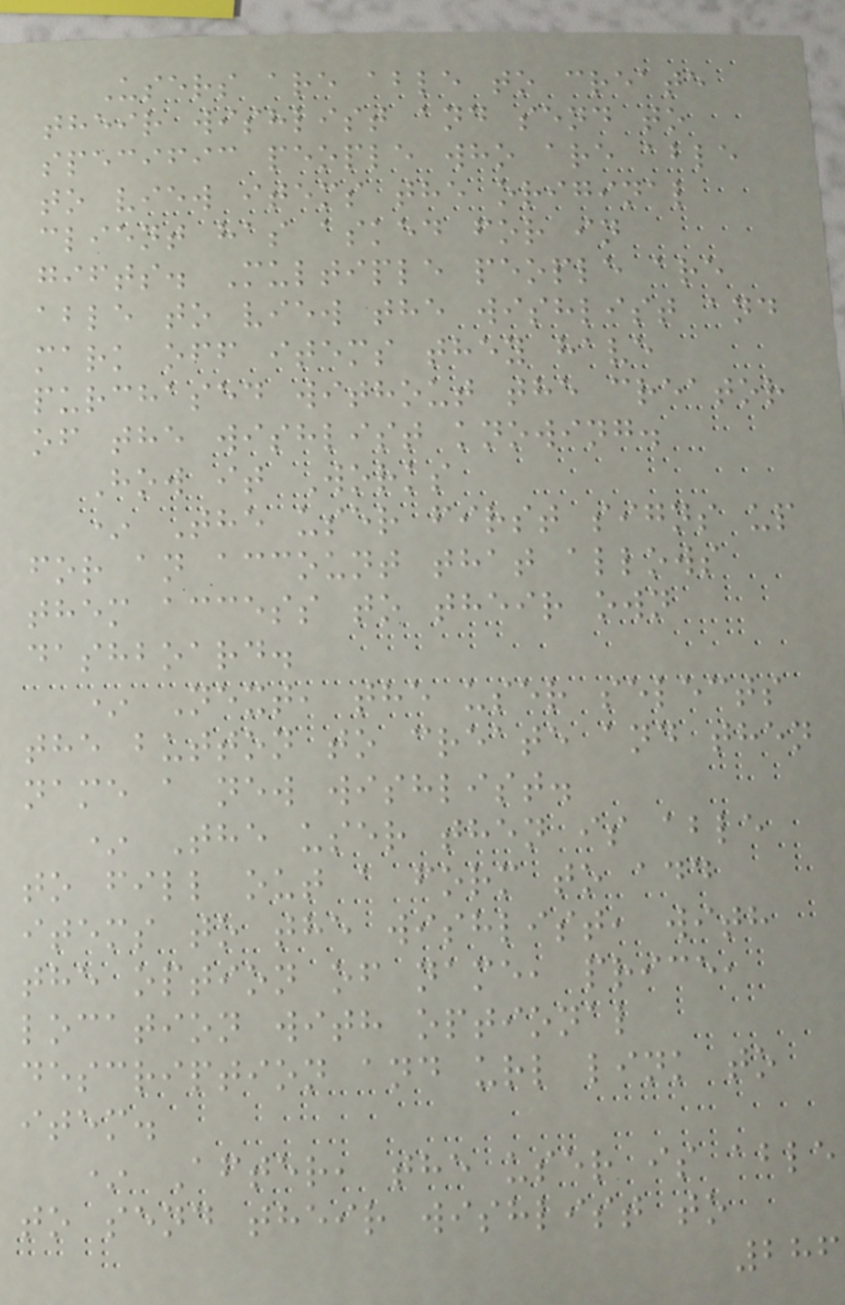Users are able to create
their wishlist and send to
specific people who are able
to view items the original
client has asked for in
gifts. Multiple people are
able to view the wishlist and
mark off items they have
purchased without the creator
of the wishlist knowing.
How it Works
* The user first signs up
for an account that allows
them access to their own
dashboard.
* Next, the user selects
the button to create and then
name a new wishlist.
* The user then is able
to fill out a form to add
items to the wishlist, with
the option of name, price,
location with optional
description and url link to
item.
* After, the user is able
to send their wishlist to
286
